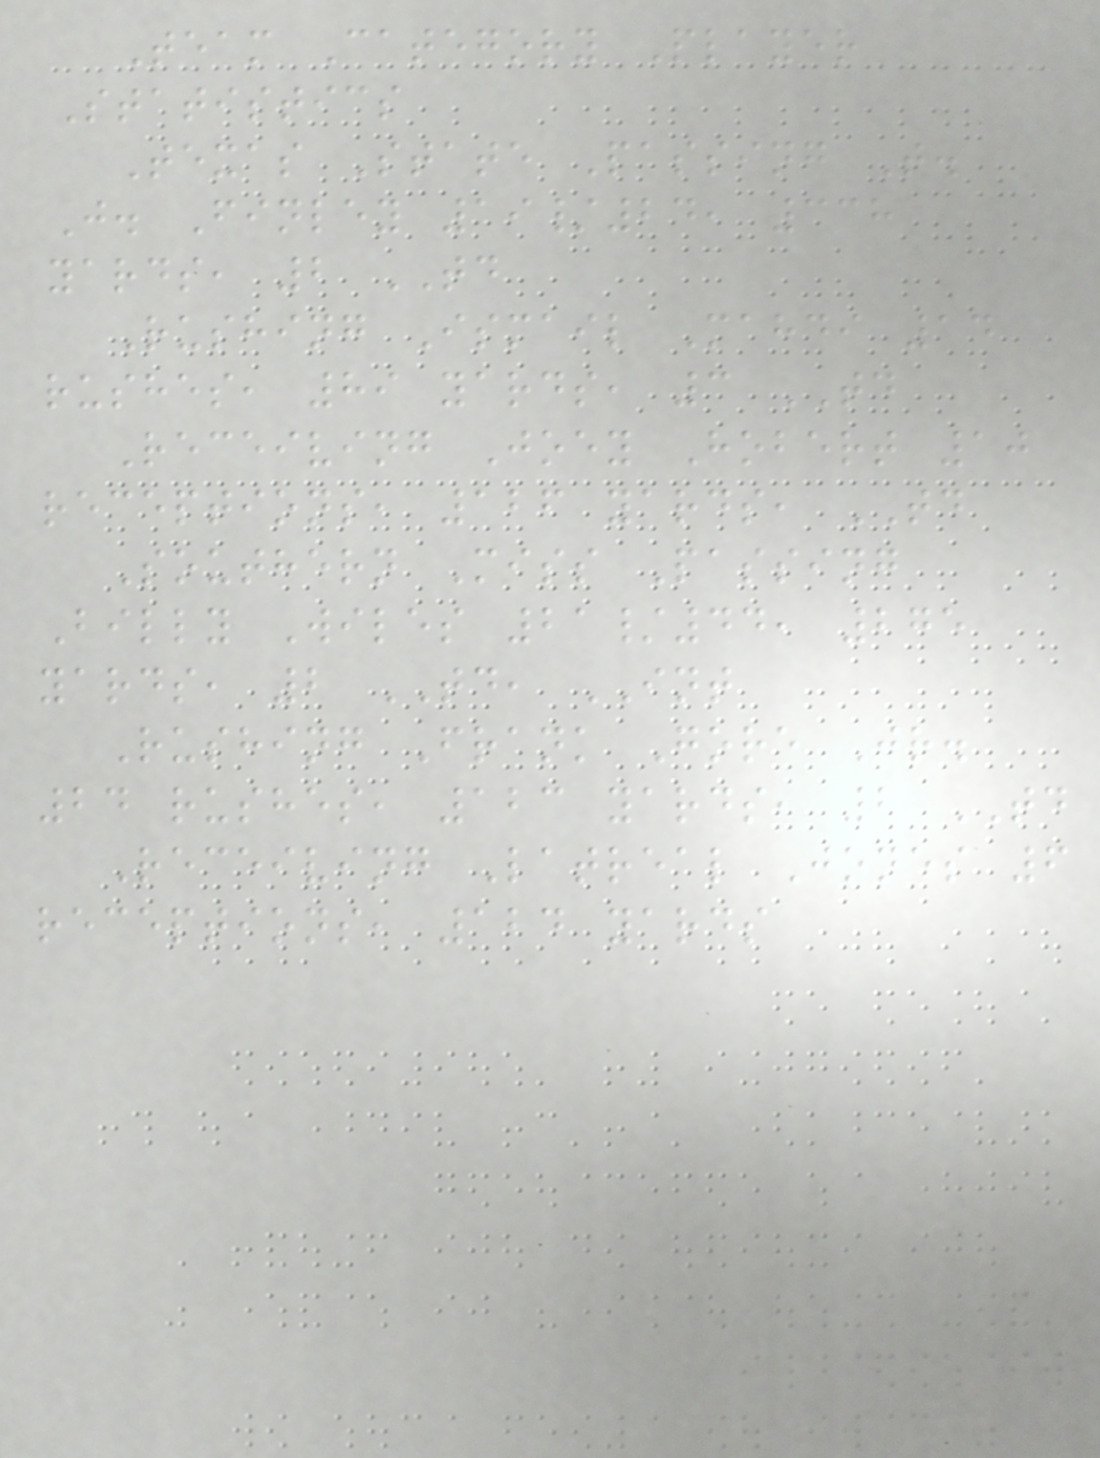Team Category Player
Statistics
Texas State Passing T.
J. Finley 19/24, 338
yards, 2 TD
Rushing Ismail Mahdi 14
rushes, 89 yards, 3 TD
Receiving Joey Hobert 10
receptions, 126 yards, TD
Southern Miss Passing
Billy Wiles 21/44, 275
yards, 2 TD, INT
Rushing Frank Gore Jr.
24 rushes, 123 yards, 2 TD
Receiving Latreal Jones 6
receptions, 124 yards
